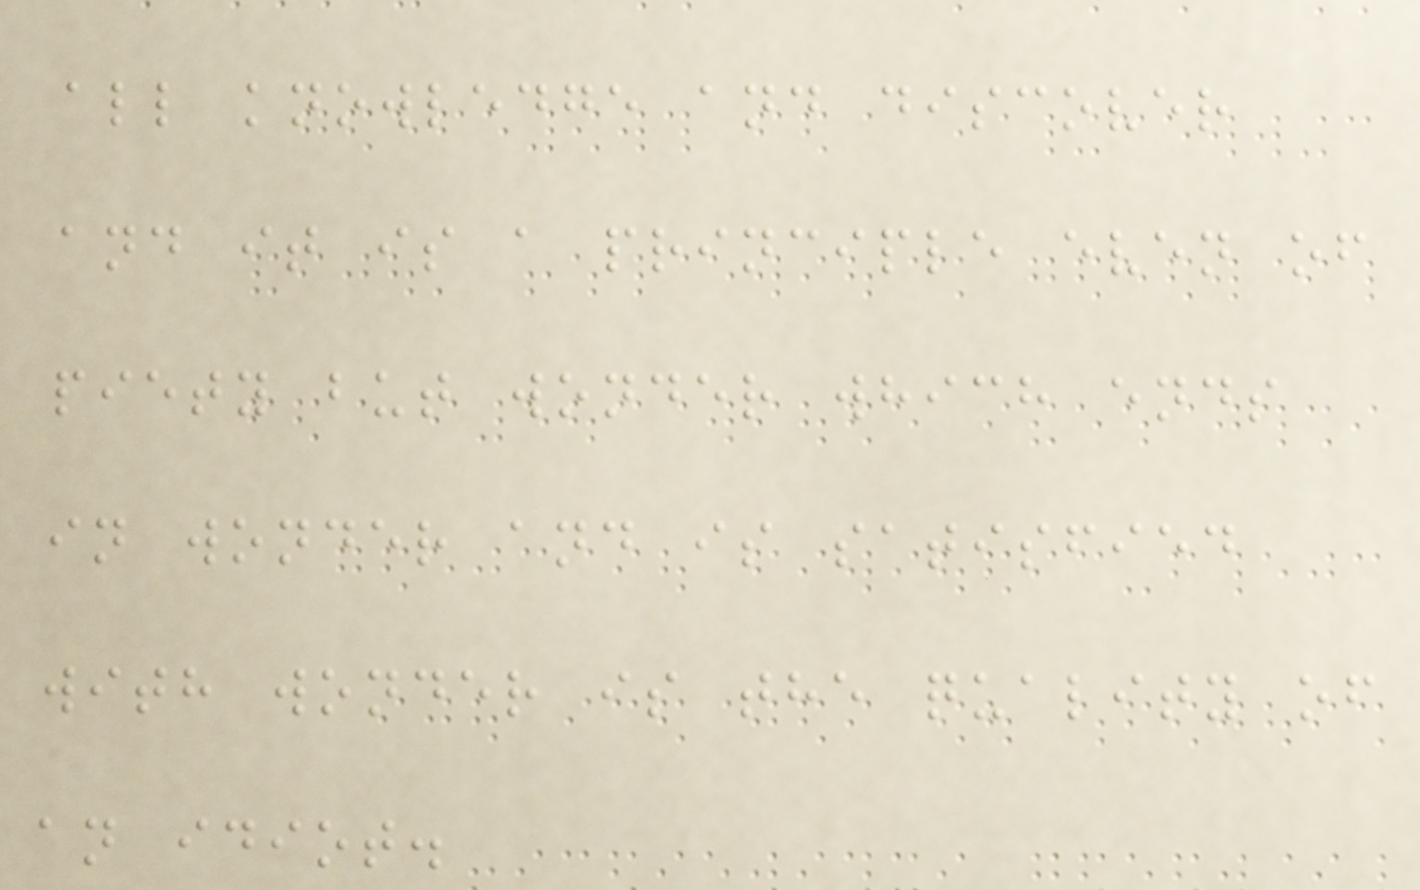all knowledge and discover
and it is a principle even of
piety but wonder which ends
in wonder and is satisfied
with wonder is the quality of
an idiot.
